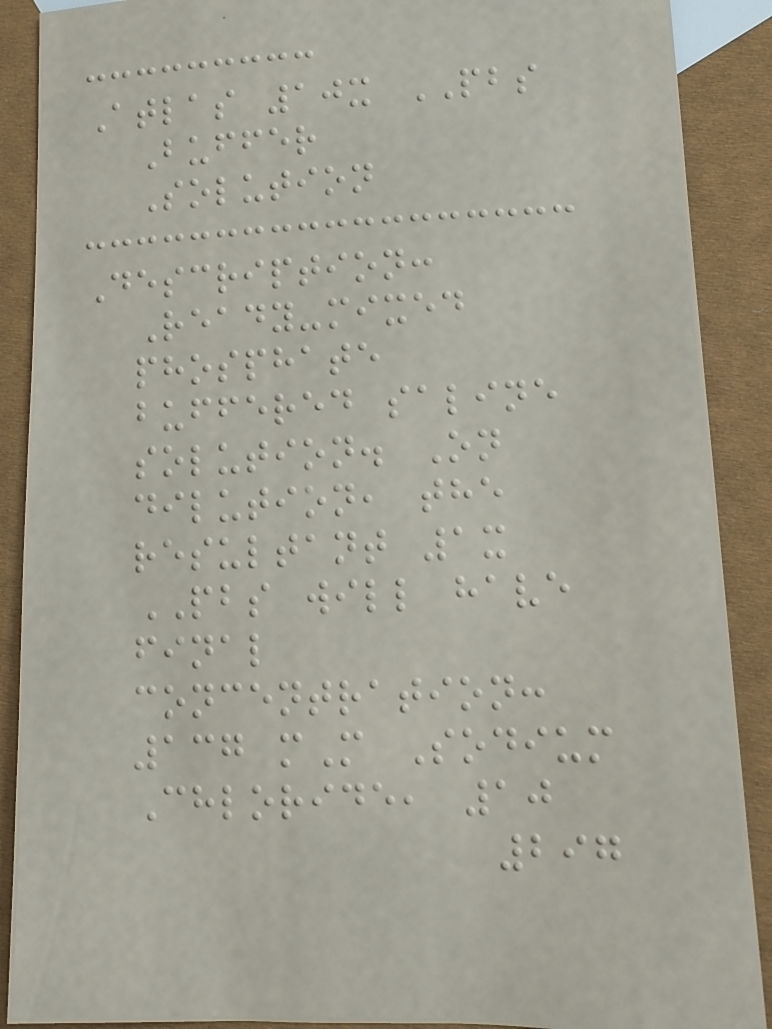Atlas 10x PBS
Buffer
Solution
Description:
Ready-mixed
phosphate
buffered saline
solution. On
dilution, the
resultant 1x
PBS will have
final
concentration:
137 mM Sodium
Chloride, 10
297
